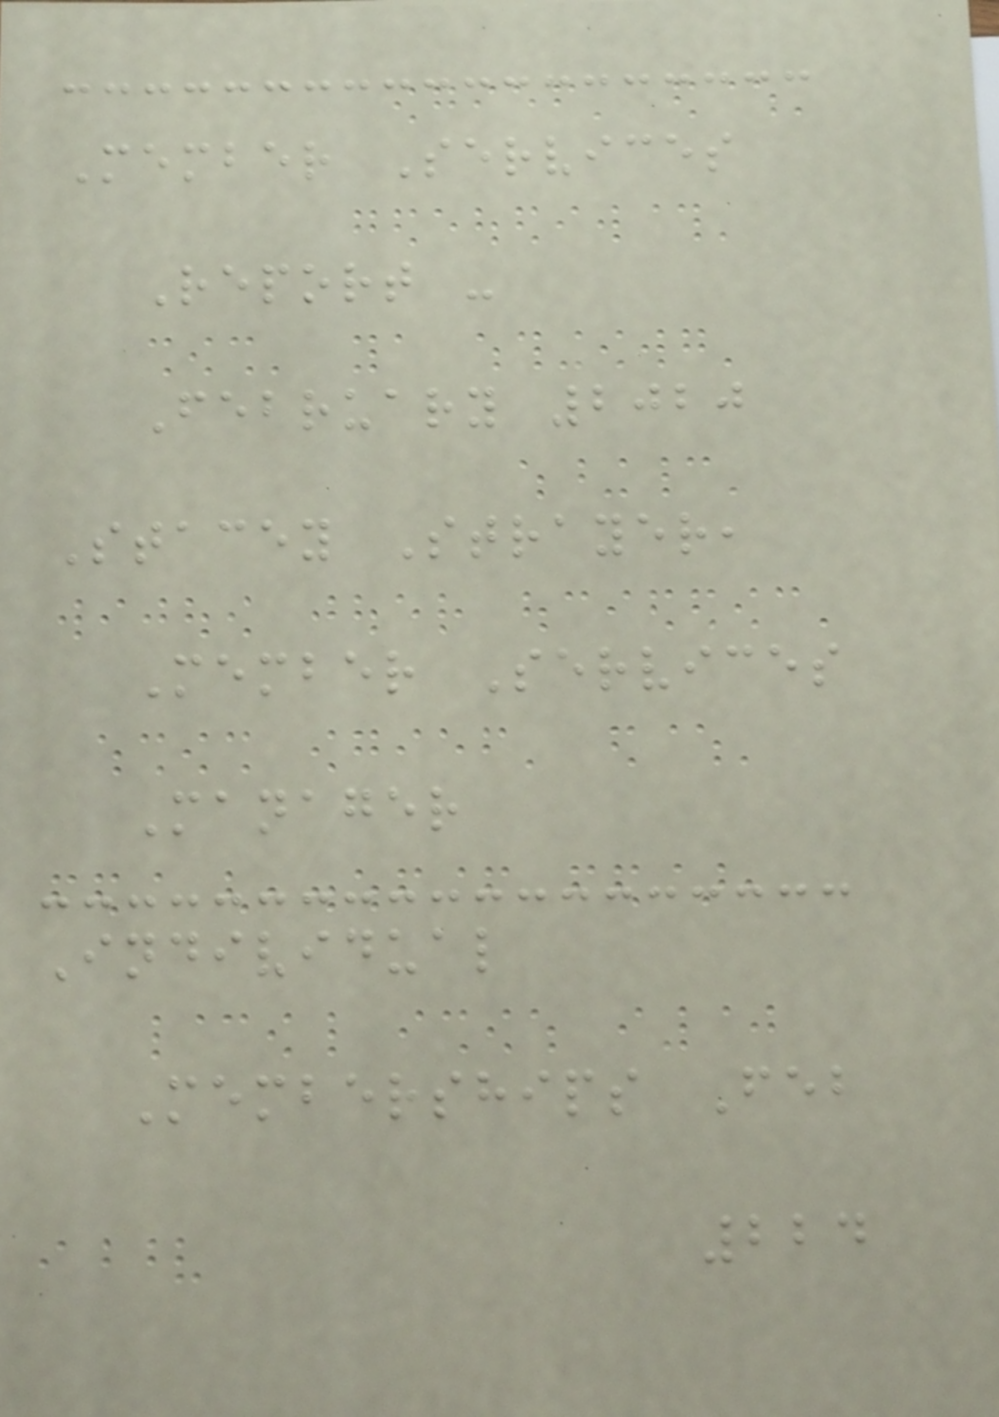Member Services
Report -
February 2020
Stacey Strayer,
Member Services
Manager
Individual
Memberships Feb
224
